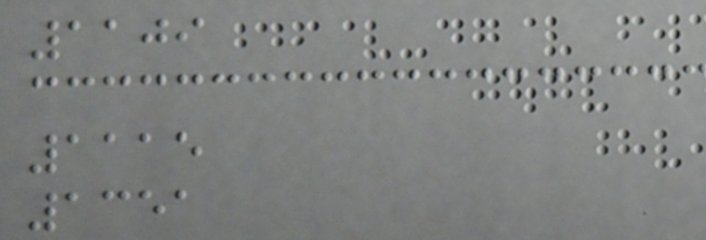1109
1115
1351
